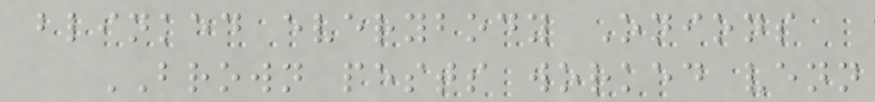blinked everybody Onions
BROWN pests worked venn
